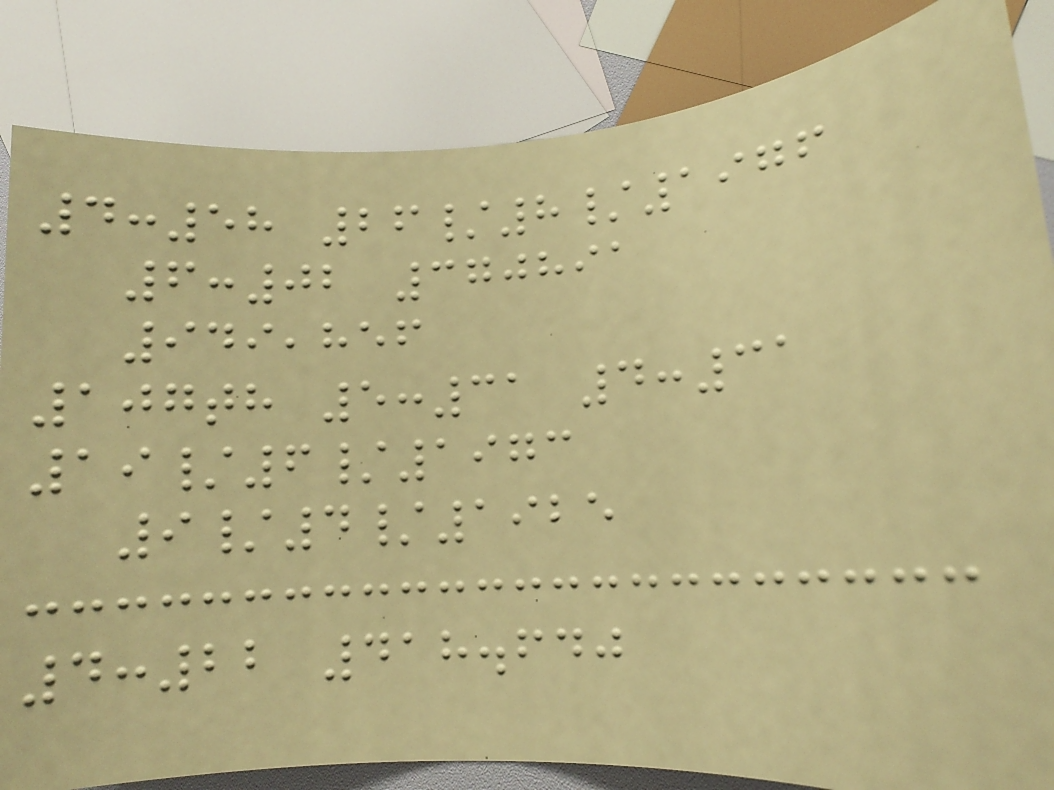4:58 26/8/1976
6:02 370891
949,856
107th 5:31 4:31
19/6/1973
9/4/1925
4:22 418.640
